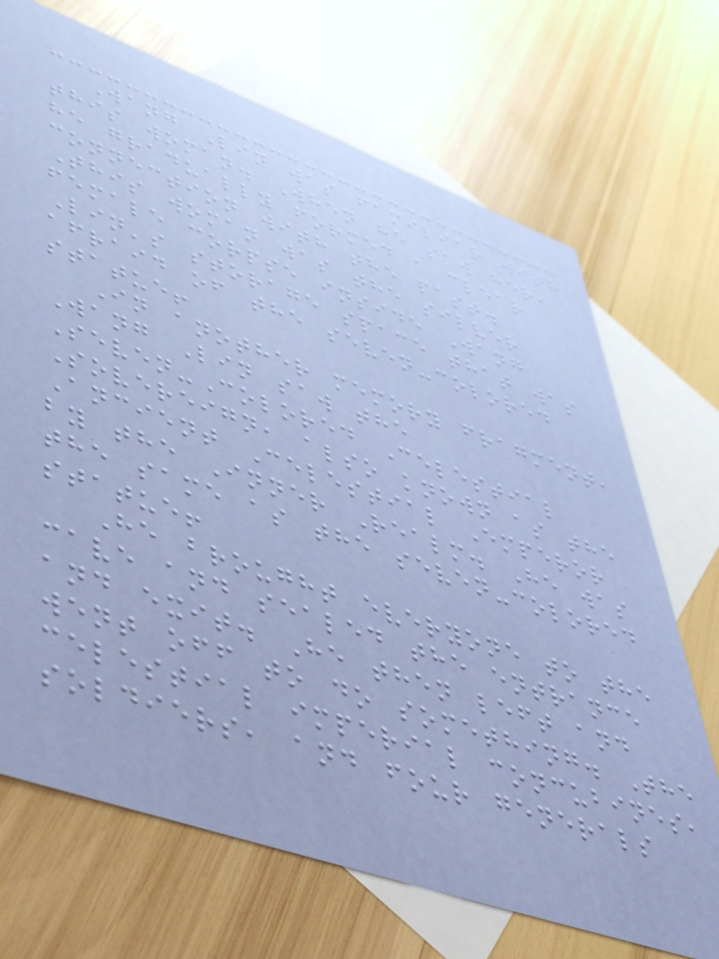Wang Lin was familiar with
this woman. When he saw her,
he gradually formed a clear
connection with the past.
This woman was the silver
female corpse inside Wang
Lin's storage space that was
afraid of the seven-colored
statue!
In another memory fragment,
Wang Lin saw the
Seven-Colored Celestial
Sovereign, also known as the
Ancient Celestial Emperor
by the Inner Realm. He was
the same as the seven-colored
statue!
He brought everyone to the
cave and sealed the entrance
and exit. He then left and
went off to do something. The
celestial imperial concubines,
soldiers, and four generals
